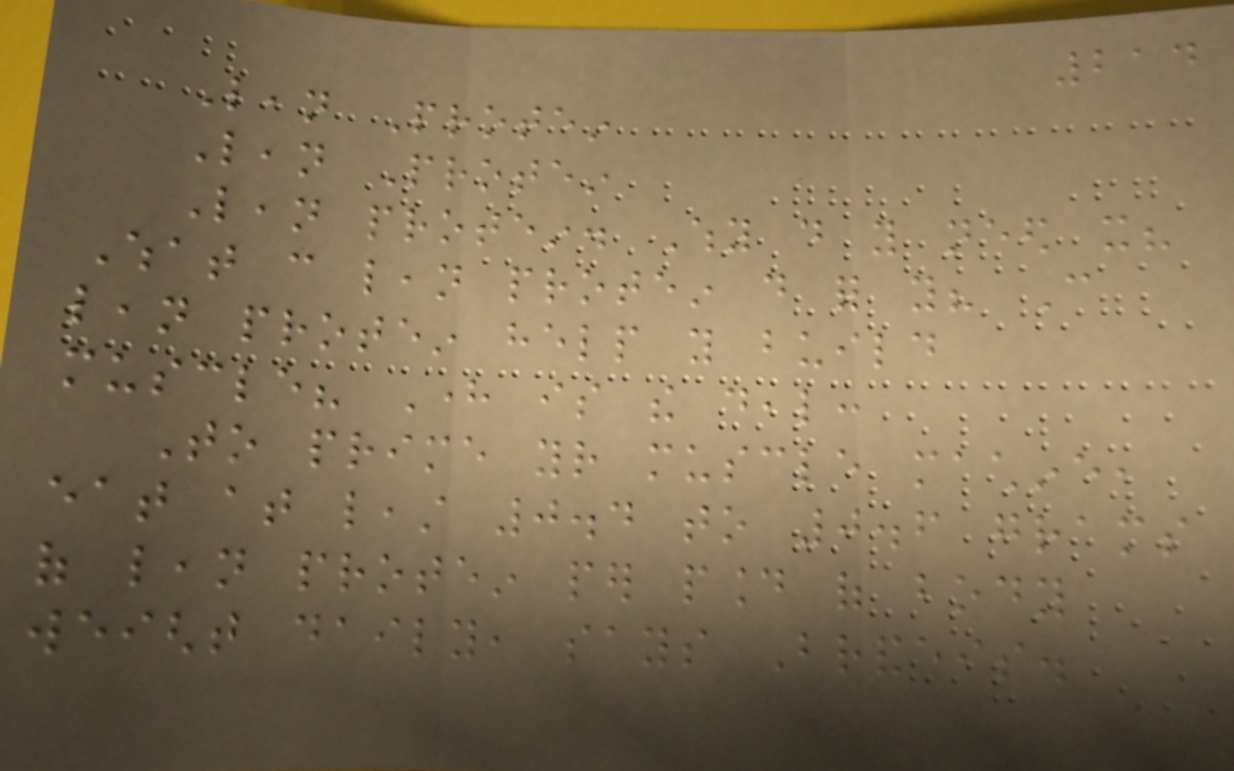214
Lean Protein
Lean Protein
Lean protein. Why do you need it?
What can lean protein do for you? Can
lean protein help you build
muscle? Here is the deal:
To prime your muscle machine,
eat at least 0.4 to 0.6 grams
of lean protein per pound of body
weight daily, says Brandeis.
